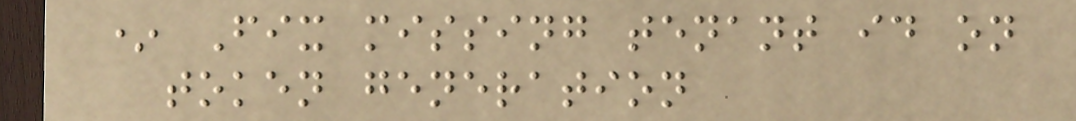* Fix missing tenant id on
token generation
